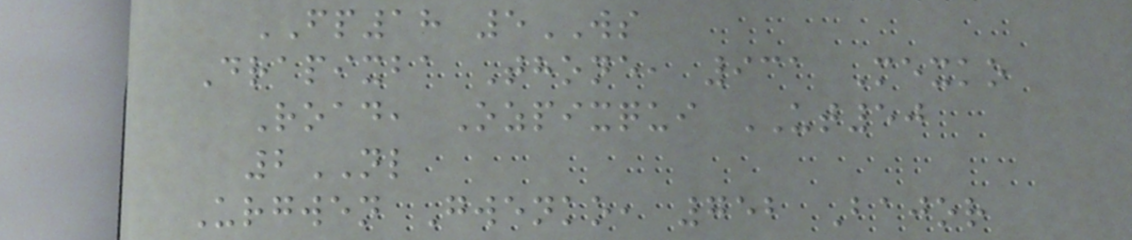FP18 5WS
Drapixba Thone, 931 Mexko
Road, Ozpixqui UT50
2NL
Urgwen Gwenko, 752 Bajor
